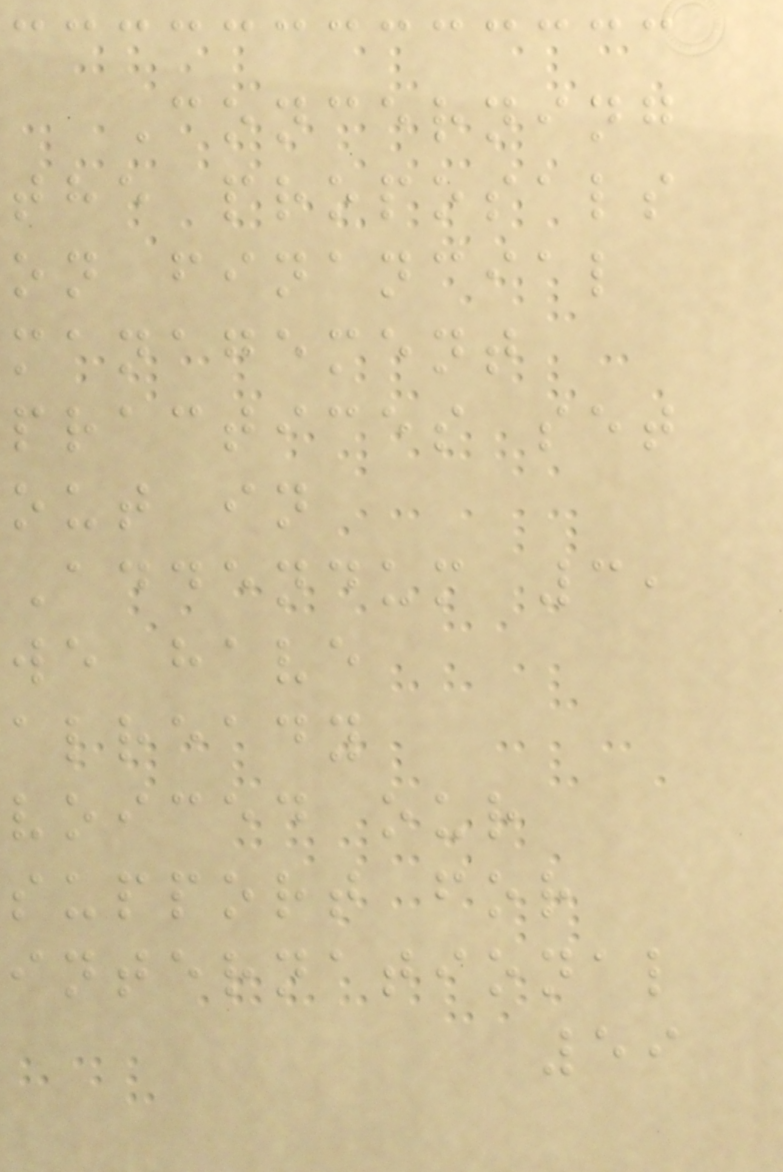Concerning
the proposals
on financial
management
practices set
out in
Addendum 3,
we have
already
voiced our
support for
international
59
